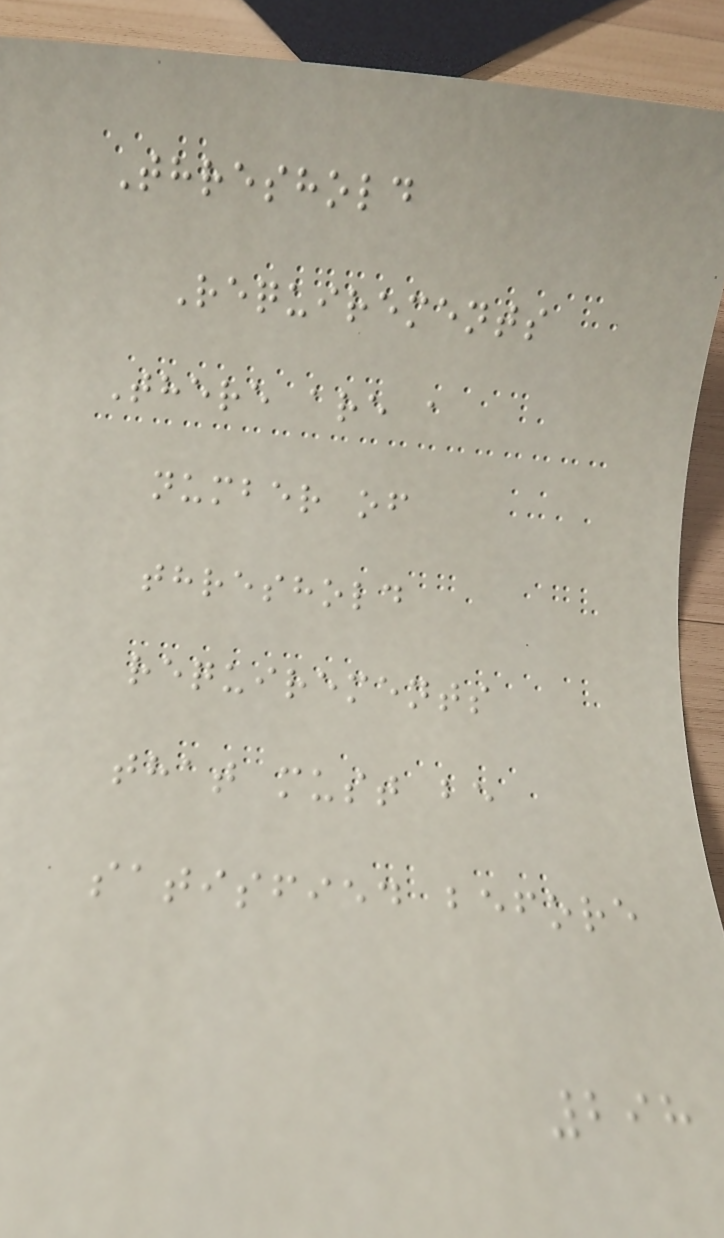Threshold
Requirements
There are a
number of
threshold
requirements
that must be
satisfied before
298
